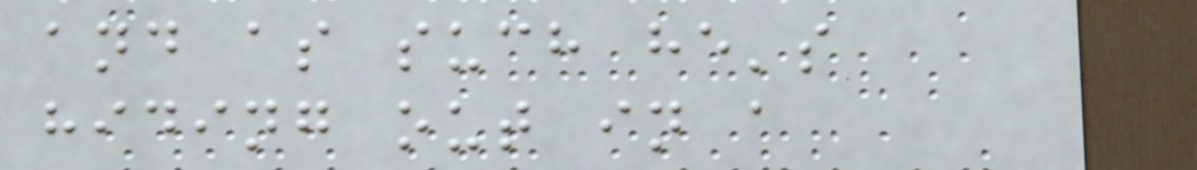and as such he's
hiding out in a
